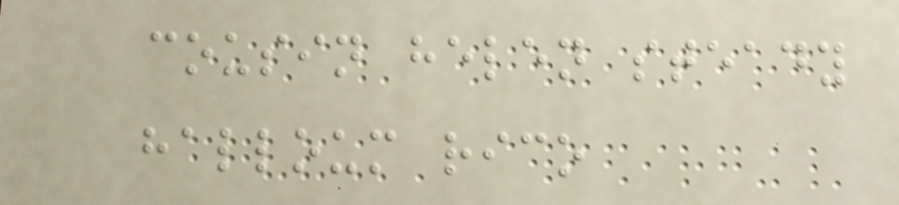cousin helen steady
halloum rico
